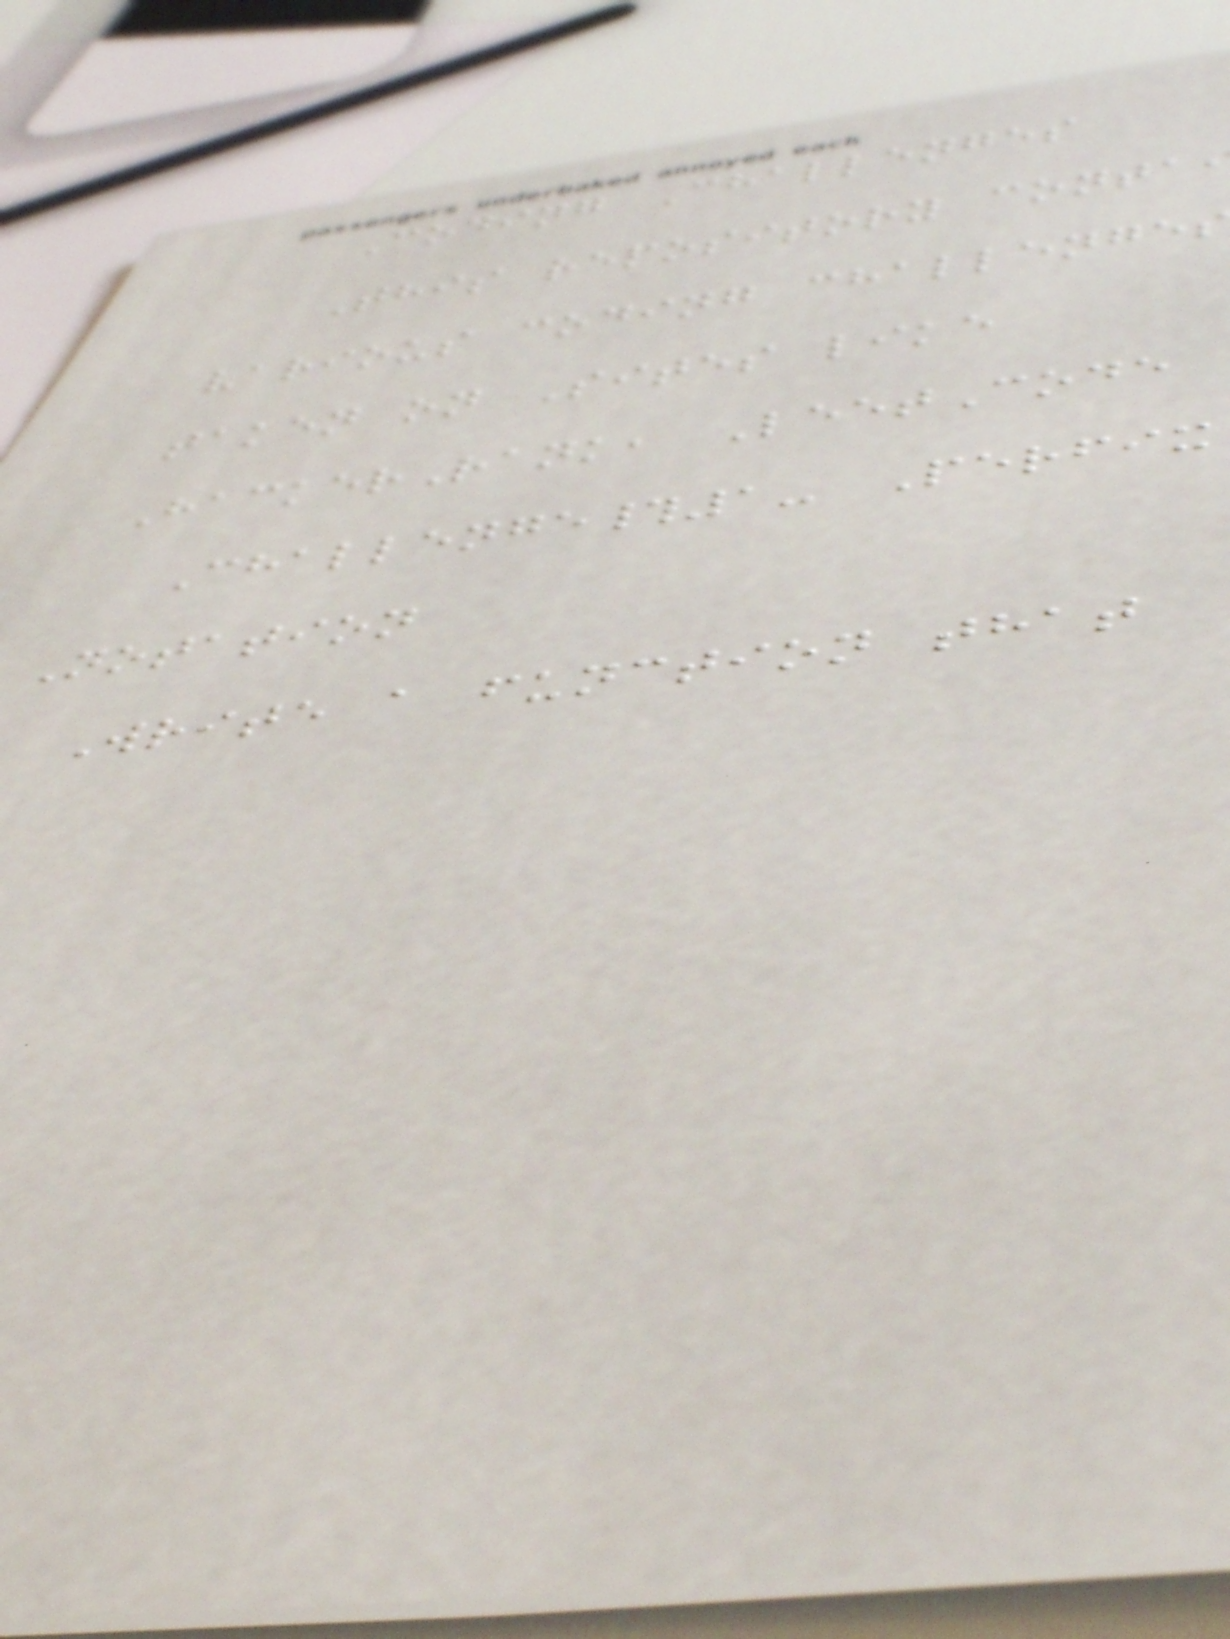Coding Challenges
This repository conta
various coding challenge
taken on Sites like
HackerRank, LeetCode
Challenge#1- Perfix
Notation
Write a function that
